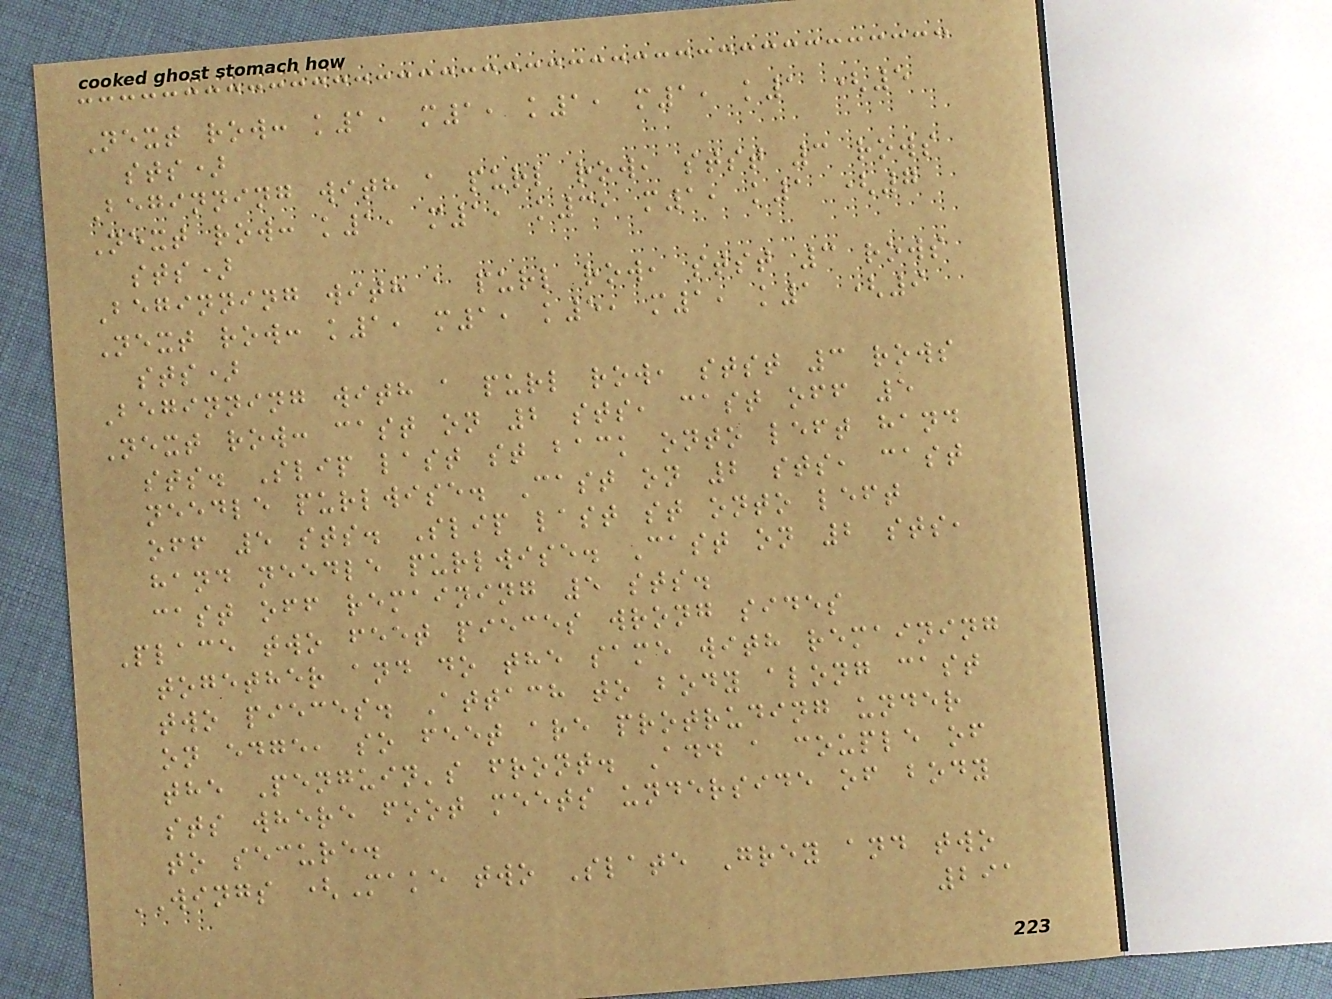Next row: k1, m1, k1, m1, k1 (5
sts)
Beginning with a purl row, stst 3 rows
Next row: k1, m1, k3, m1, k1 (7
sts)
Beginning with a purl row, stst 3 rows
Next row: k1, m1, k5, m1, k1 (9
sts)
Beginning with a purl row, stst 3 rows
Next row: cast on 2 sts, cast off 5
sts. Slip last st back onto left hand
needle purlwise. Cast on 2 sts, cast
off 5 sts. Slip last st onto left
hand needle purlwise. Cast on 2 sts,
cast off remaining 5 sts.
Place two feet pieces wrong sides
together and do the same with remaining
two pieces. Attach to body along cast
on edge, so feet are protruding under
the Penguin's front. Add a couple of
sts where foot meets underside of body
to secure.
WINGS (Make two Slate Grey and two
291
